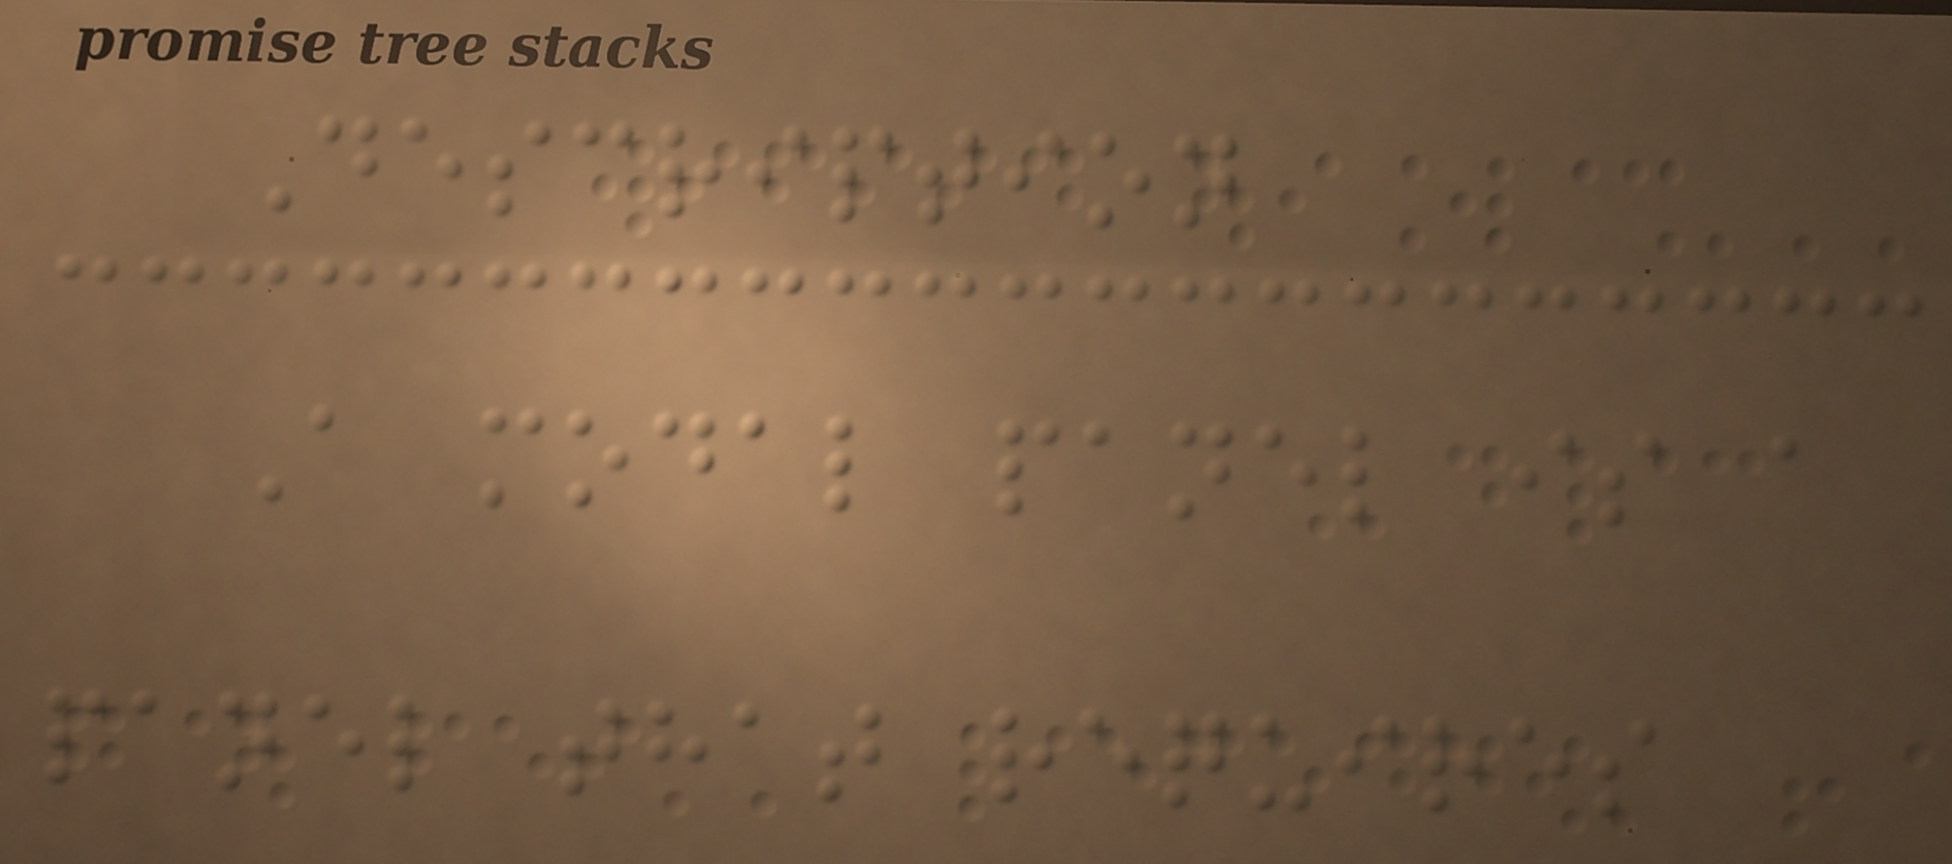Description
A modal panel is a
panel that requires
